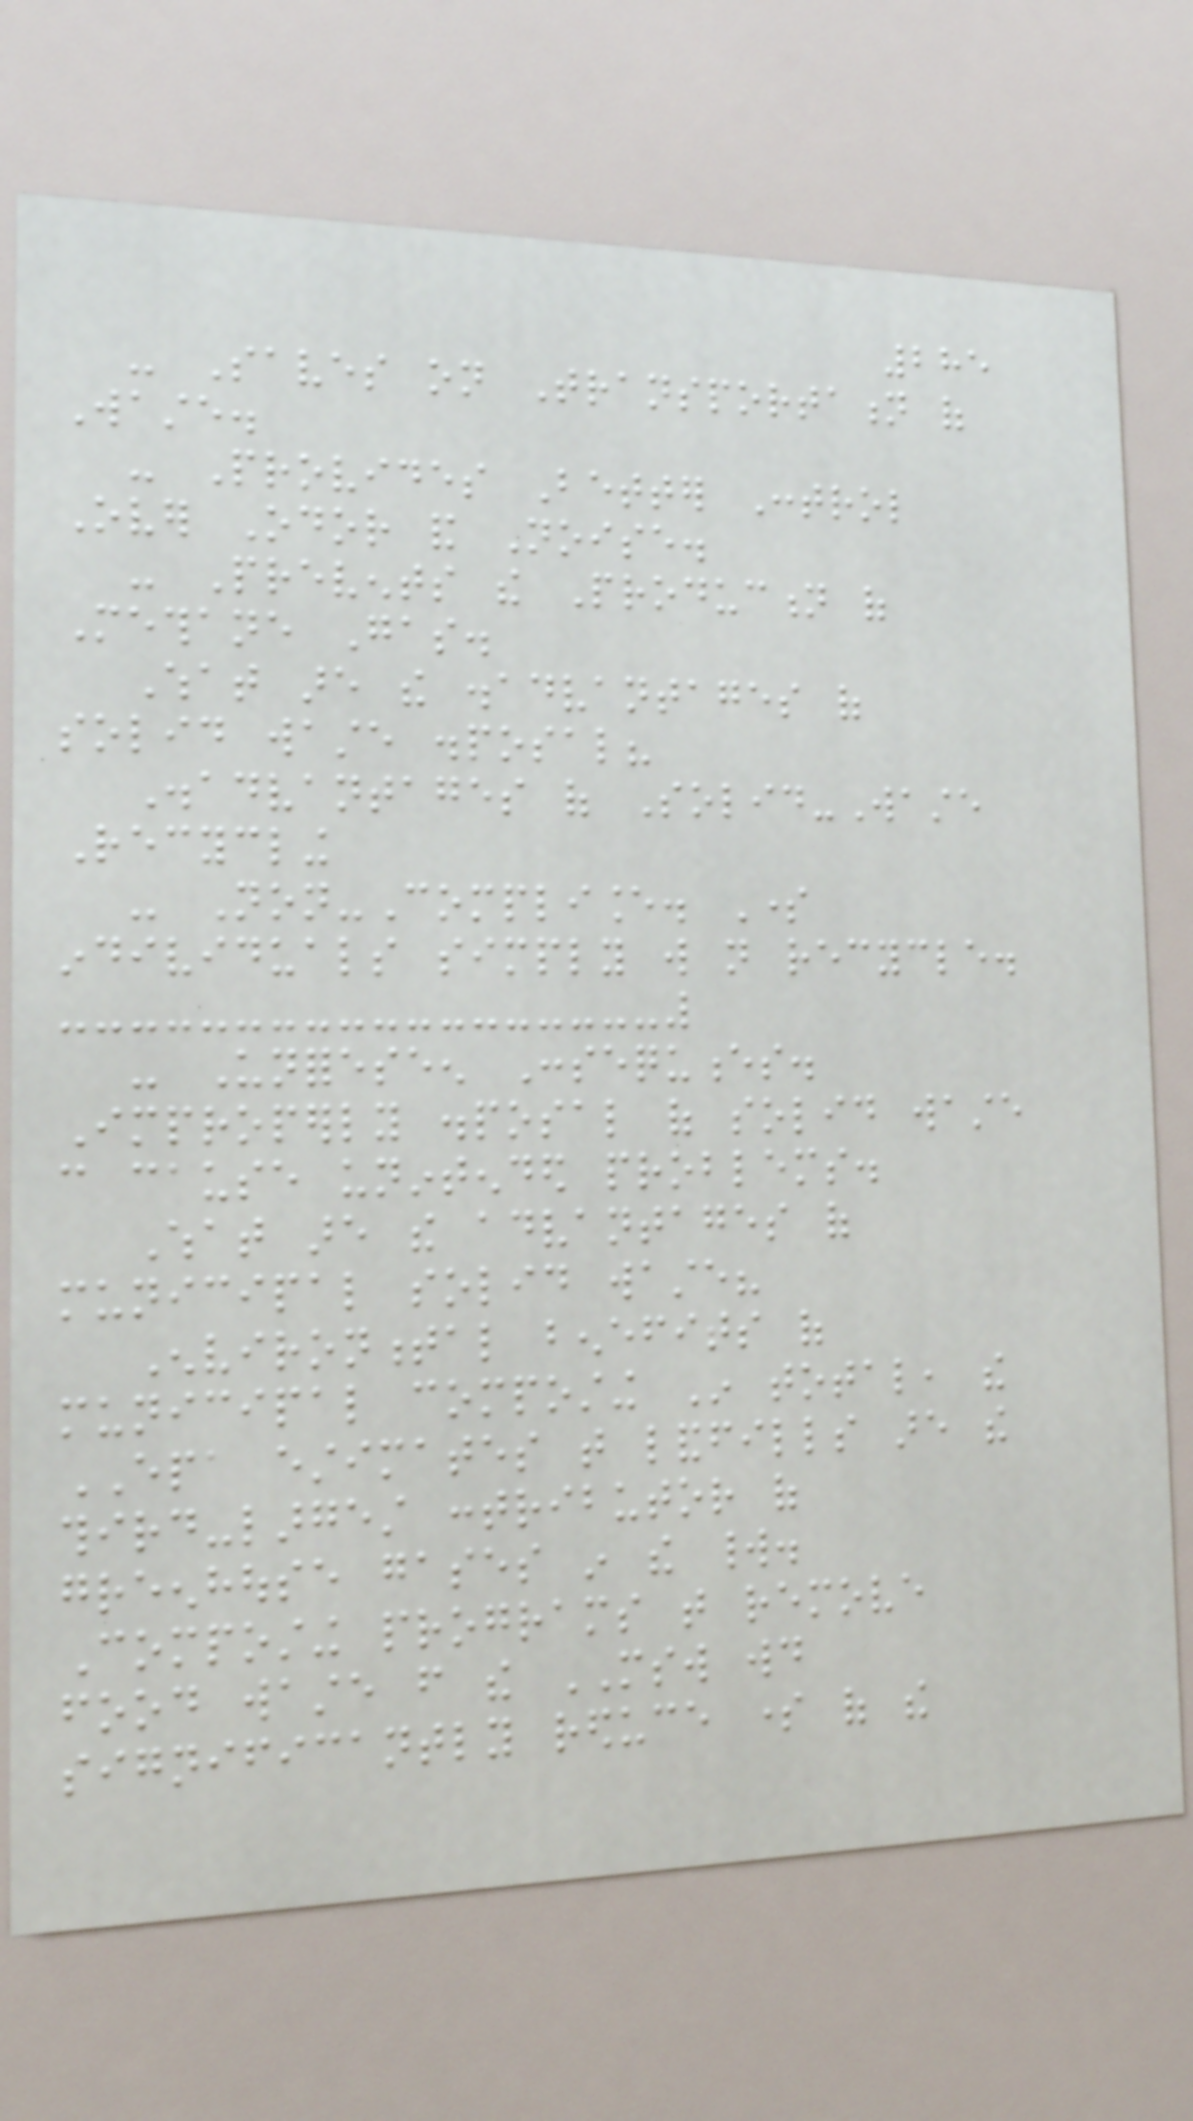285
- Saves on Transportation of
Waste.
- Provides Better Control
Over Odor and Noise.
- Prevents the Production of
Methane Gas.
What are the disadvantages of
solid waste disposal?
Disadvantages of Solid-Waste
Recycling
- Non-Compliance. Some
individuals simply will not recycle.
- Unforeseen Consequences.
Improperly disposal of solid waste
can cause unintended problems.
What are the advantages of
municipal solid waste?
Environmental benefits of
municipal composting In total, the
EPA estimates that landfills are the
third-largest contributor of
greenhouse gases in the world.
Composting programs that remove
food waste from the MSW would
significantly reduce some of the
